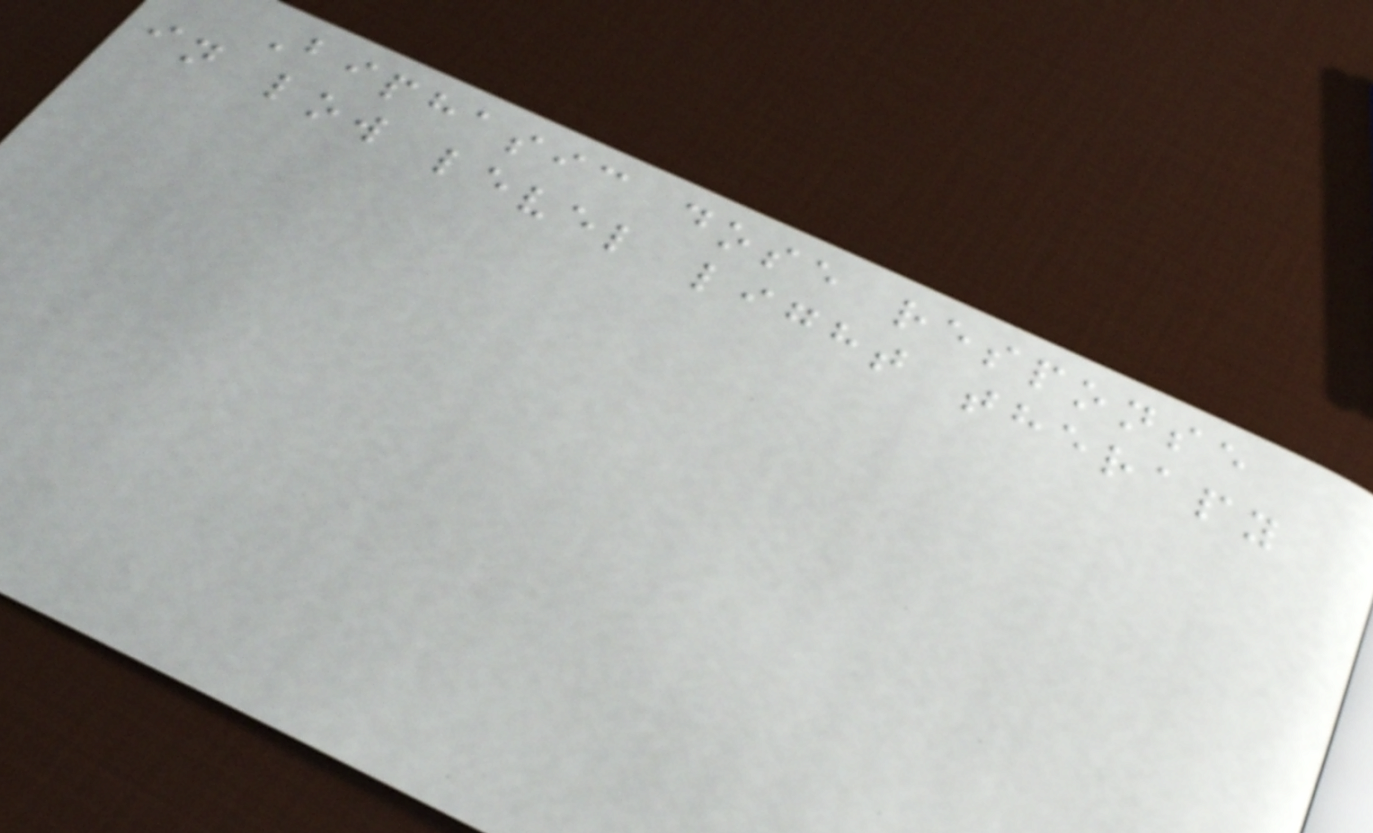Biphasic dose response
in low level light therapy
